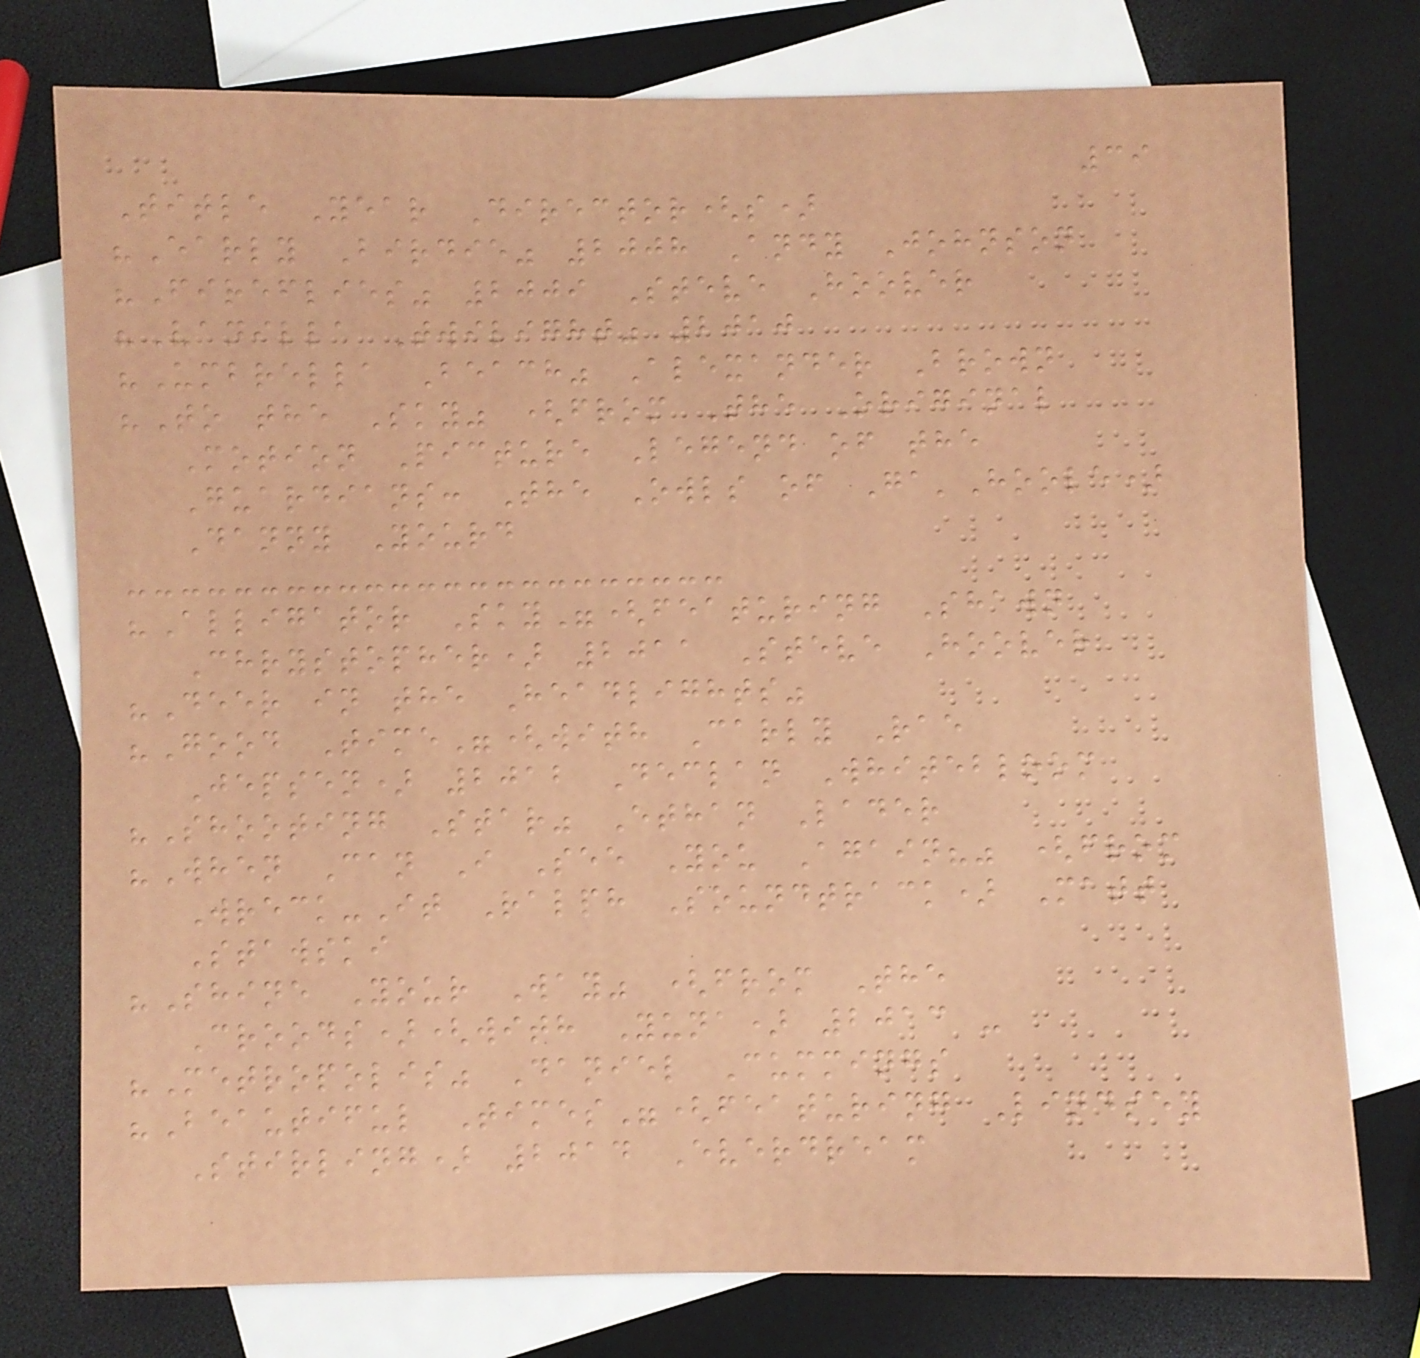39
Title Year Director(s)
"Early Birdie" 2008 Andy Johnson
"Fireflies" 2009 Steve Hoover
"Vanilla Twilight" 2010
"Umbrella Beach" Alexander Brown
"To the Sky" (from The Original
Motion Picture Legend of the
Guardians: The Owls of Ga'Hoole)
Danny Yourd
"Alligator Sky"(featuring Shawn
Chrystopher) 2011 Steve Hoover
"Deer in the Headlights"
"Good Time"(with Carly Rae
Jepsen) 2012 Declan Whitebloom
"Shooting Star" Ethan Lader
"When Can I See You Again?" (from
Wreck-It Ralph Soundtrack) Matt
Stawski
"Shine Your Way" (from The
Croods)(with Yuna) 2013 -
"Metropolis" Daniel Cummings
"Beautiful Times"(featuring Lindsey
Stirling) 2014 Everdream
